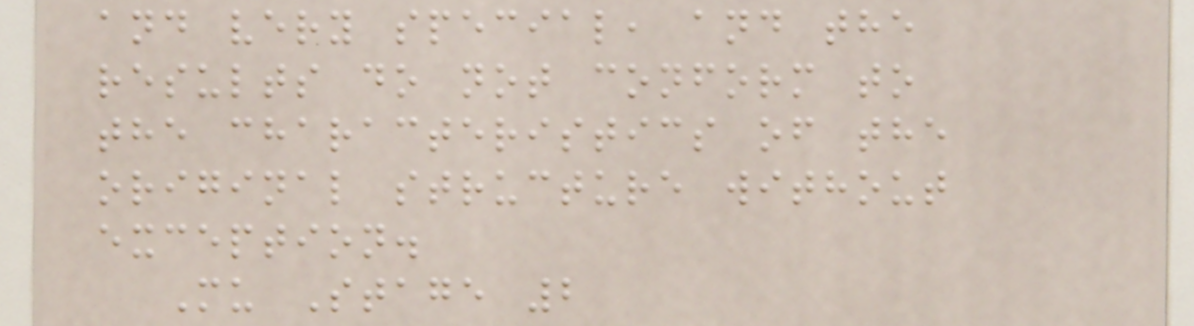and very special, and the
results do not conform to
the characteristics of the
original structure without
exception.
Mu Stage 2
